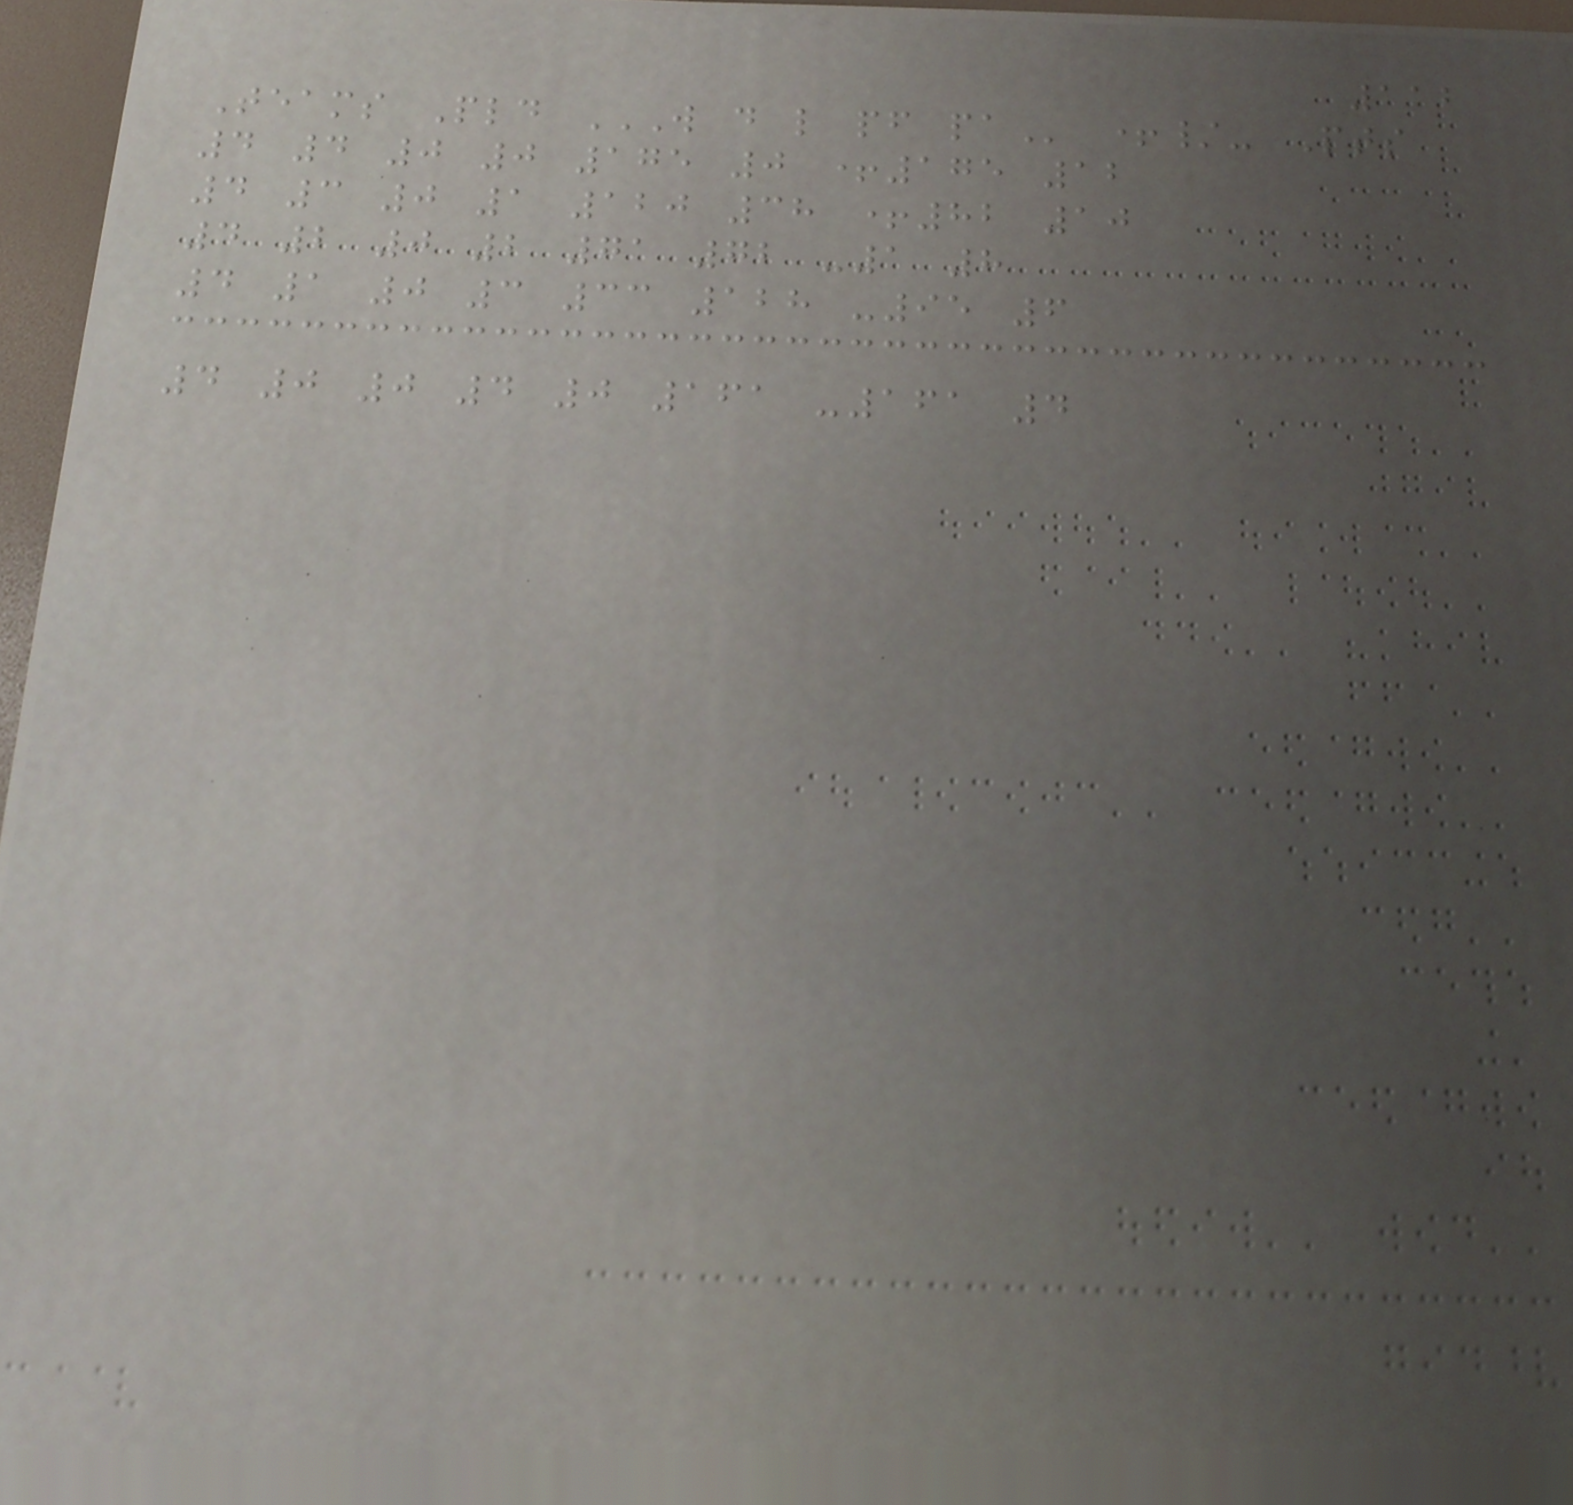112
Teams Pld W D L PF PA +/- Pts
4 4 0 0 175 0 +175 12
4 3 0 1 120 38 +82 10
4 2 0 2 71 72 -1 8
4 1 0 3 33 128 -95 6
4 0 0 4 0 161 -161 4
